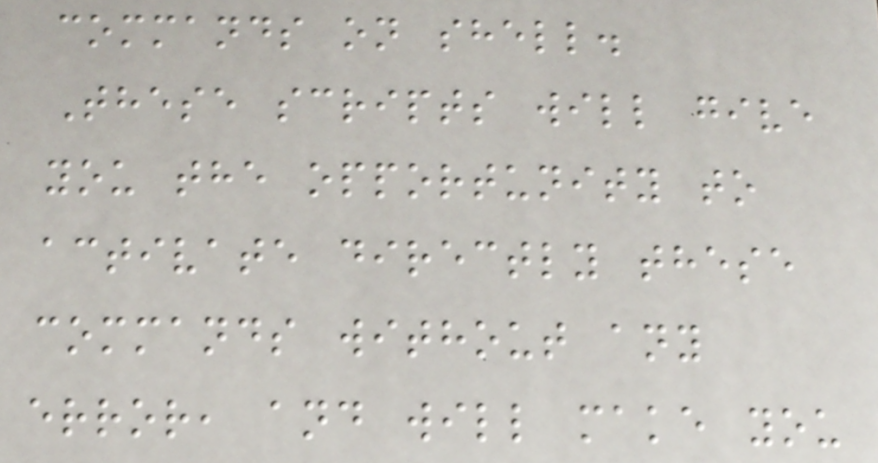commands on shell.
These scripts will give
you the opportunity to
activate directly these
commands without any
error, and will make you
